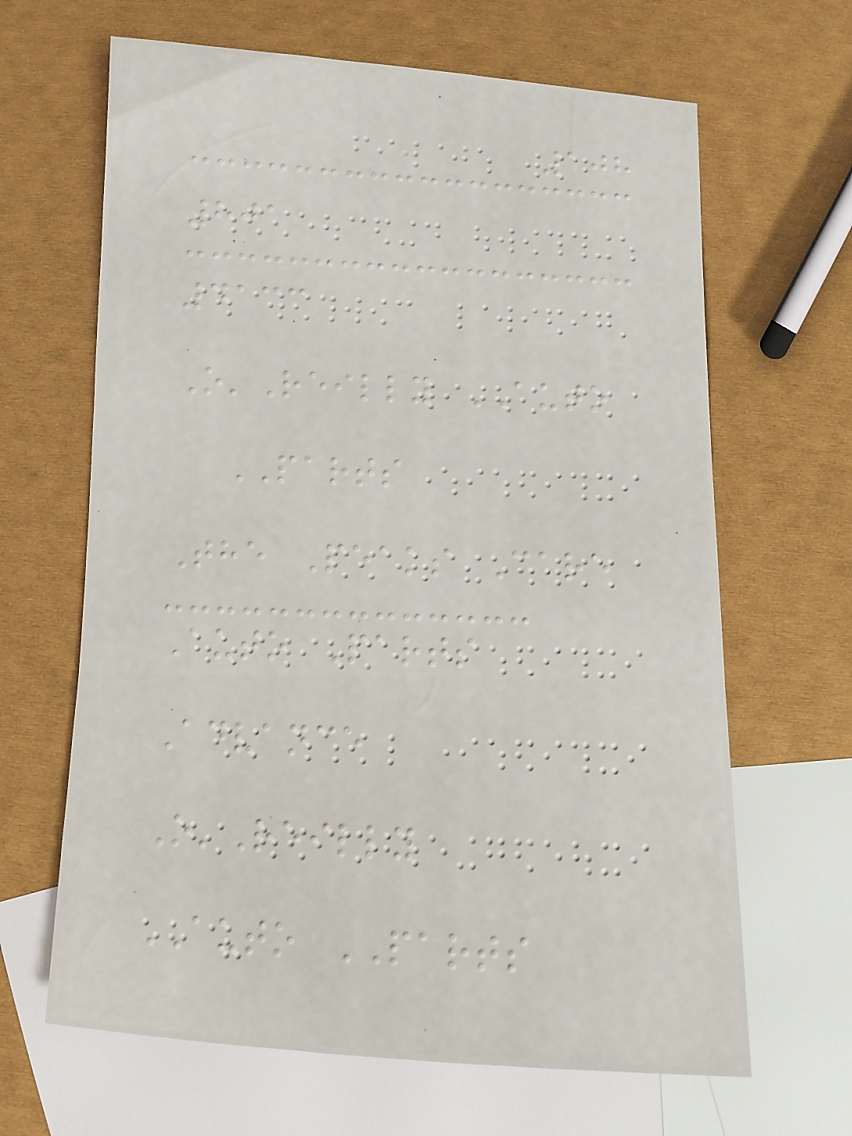108
801
4133
O'Reilly AUTO
PARTS
The Peaks Care
Auto Parts
Advance
O'Reilly
AUTO PARTS
